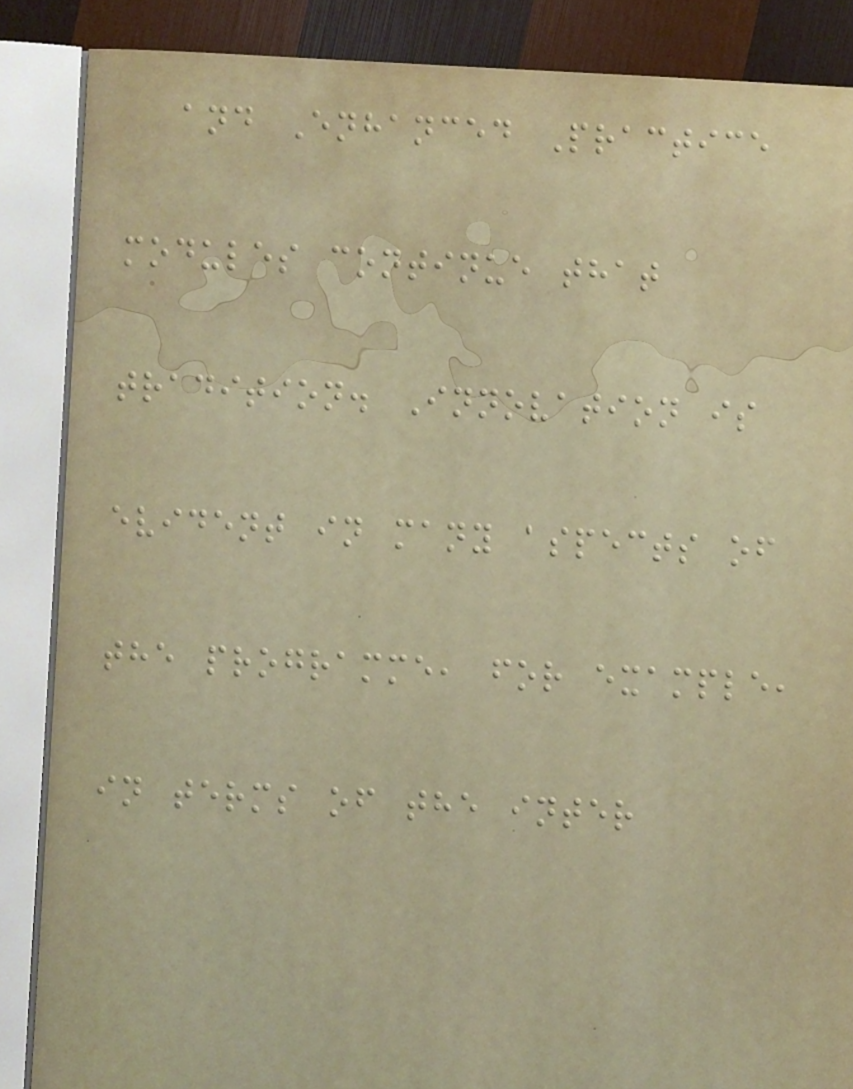and Enhanced Practice
modules continue that
tradition. Innovation is
evident in many aspects of
the programme, for example,
in terms of the inter
